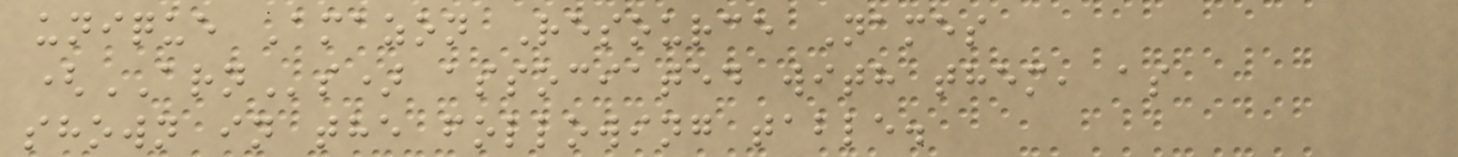unique Amazon Resource Names
(ARNs) associated with them, as
shown in the following table.
